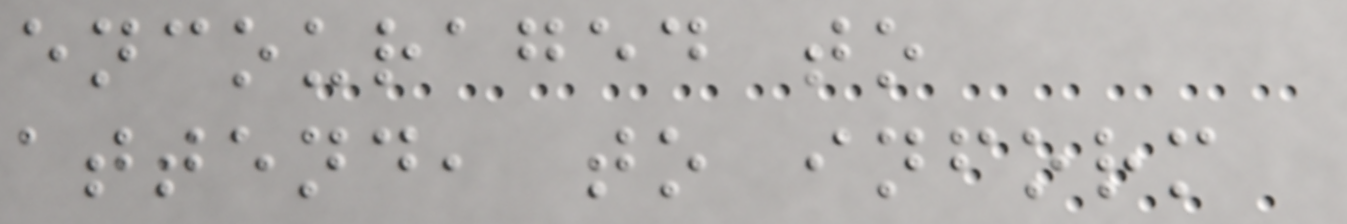encouraged to
attend, to inform
